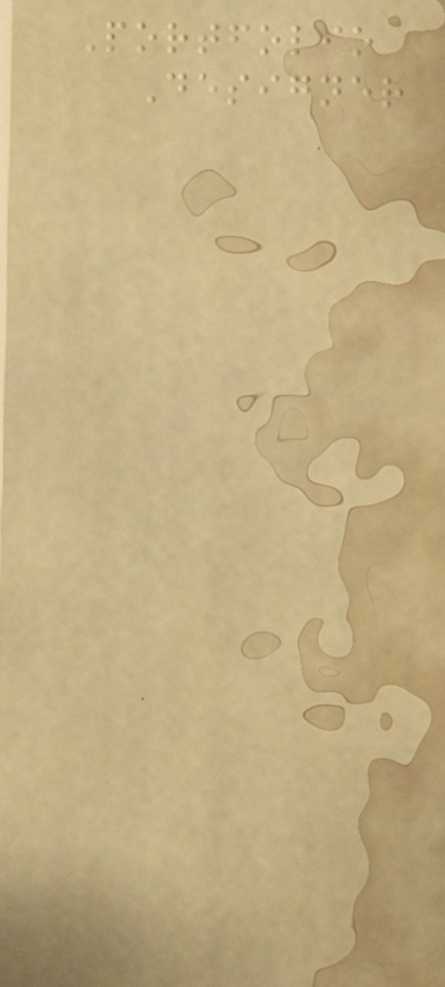Portfolio
Designer
